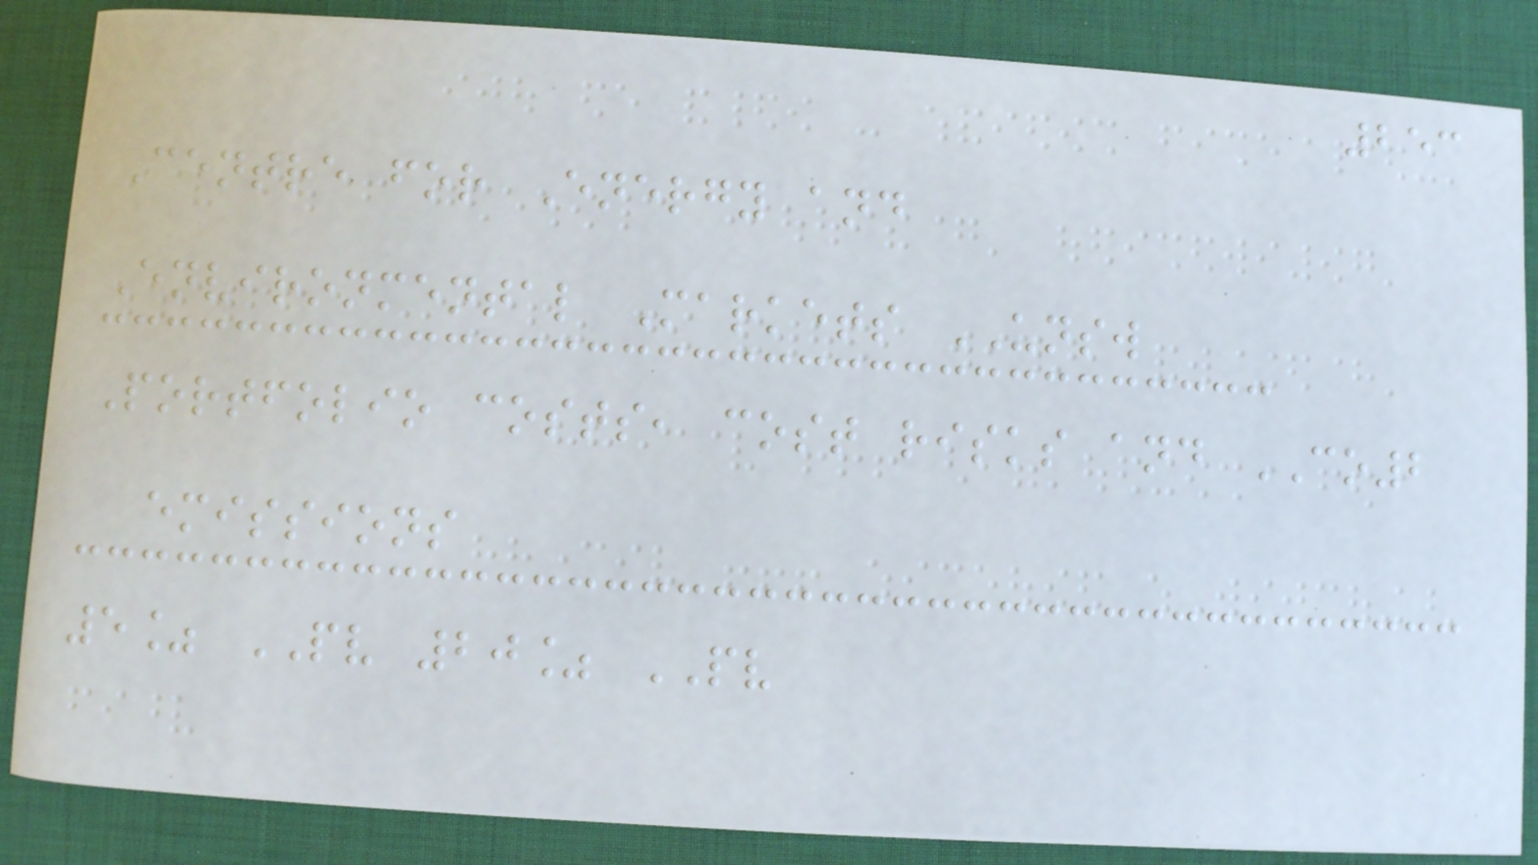253
Centre for Energy and
Environmental Markets UNSW
Portfolio costs, cost risks and CO2
emissions
5% PV 20% PV
